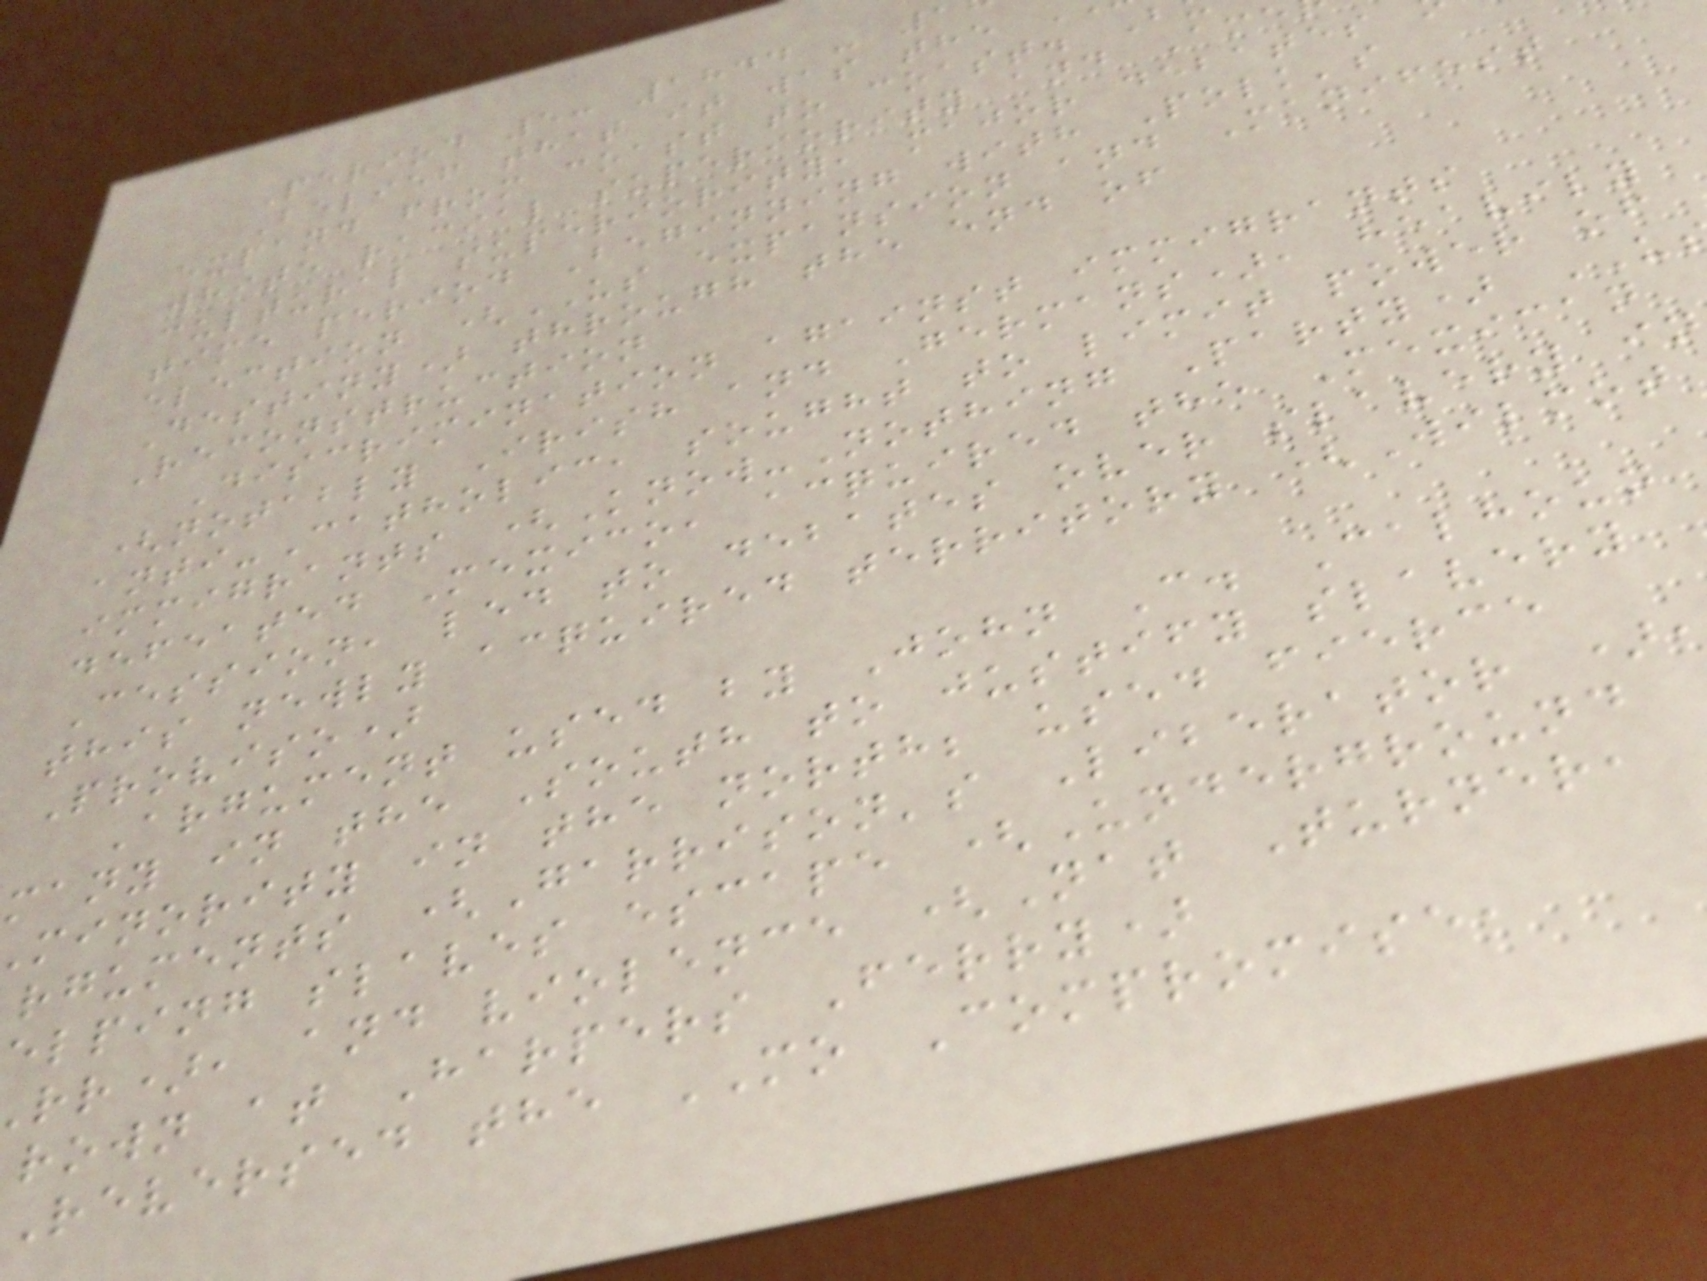Period 5: 1844 - 1
Belief that it was the
expand from coast to coast. B
white racial superiority and Ame
cultural superiority, major debates
time period Beginning with Polk's
election (US expansion and Manifest
Destiny) through the end of
Reconstruction
Discrimination against immigrants
(notably Irish and Germans), heavily
anti-Catholic, sought to limit power of
immigrants (Know-Nothing Party)
defeated Mexico, acquired the Mexican
Cession, led to debates over slavery in
this newly acquired territory (Wilmot
Proviso)
Argument used by John C. Calhoun
many in the South to justify slavery
minority in the north; used fierce
rguments (Garrison's Liberator )
elping slaves escape (Underground
rr), and violence (Nat Turner,
rown at Harpers Ferry)
Reversed the MO Compromise,
